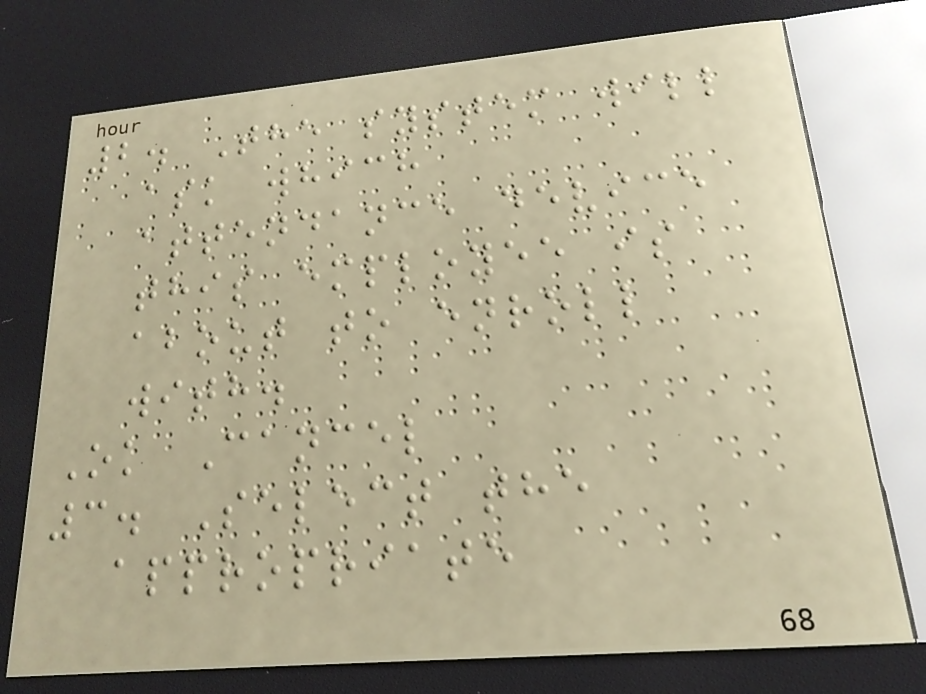2. The system will
ask which
attendance device
this employee is
about to enroll
with.
Ok Cancel
3. Select the
appropriate
